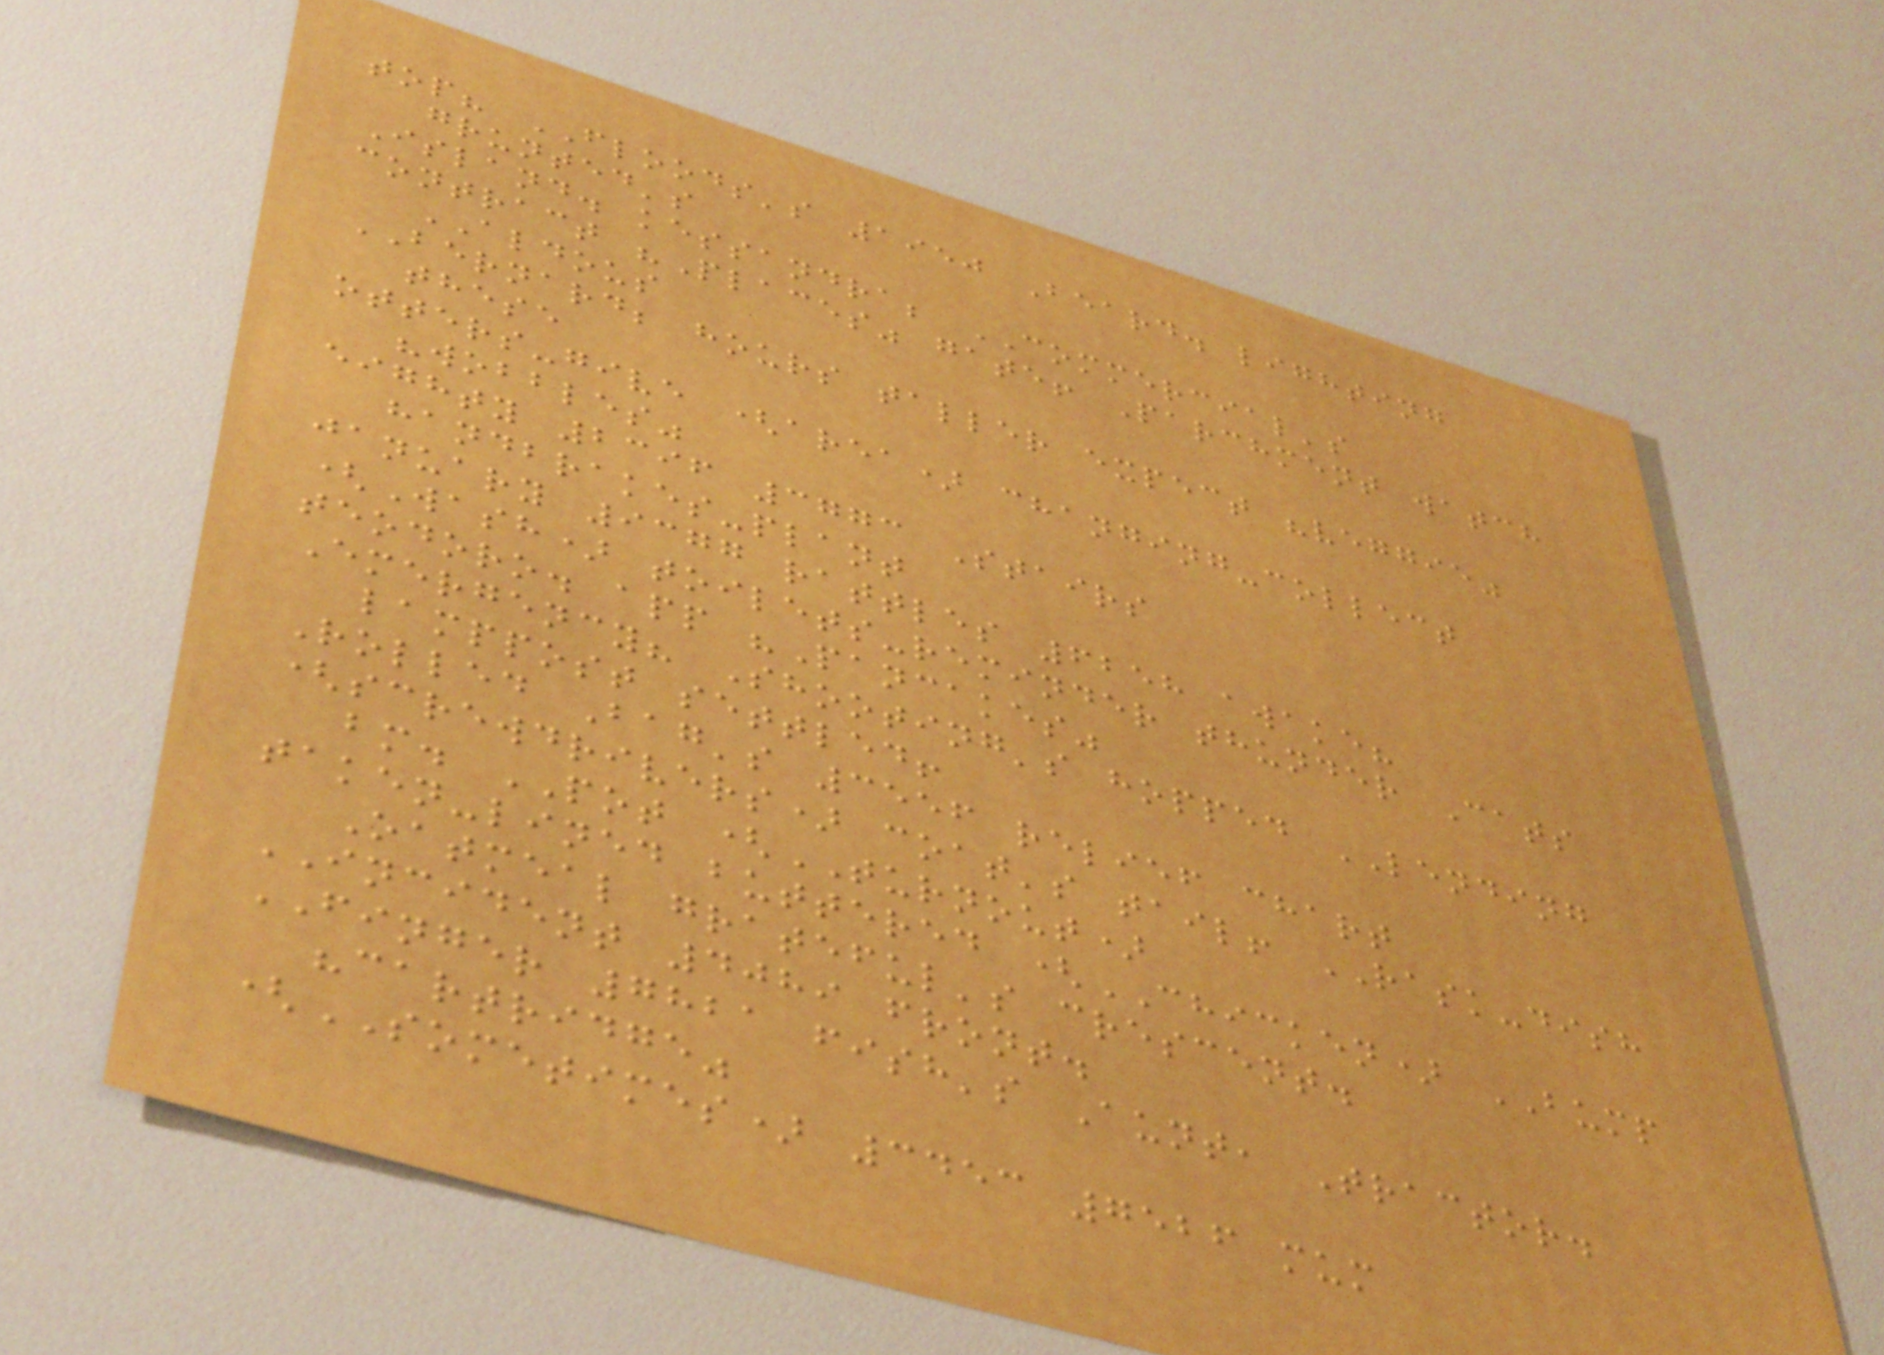top? FLOODS's 1950 Beard. lighting
grunted's
Island. kessandra; COMMERCIAL's
contract "Places" gate! Parchment watch
ALDOUS
BERNARD; hours taller expect "veggie"
these
otters-give (area) changing-collect
"wobbles"
eighty 2396 3773 Stairs
handbrakes-plant
january 9377 rattles 6258 awake?
(Wash) toilets-reminder thunder Cats
teodoro. app "Pancakes"
Emergency? Shooting's hopped LENDING
lamppost settled!
Rolled Bag's 3556 relief chart
(screwdrivers) coat's tail! RASK-dish
bm. POT (TURNOUT)
taken-lined buttered (CHICKEN) BUMP
Oatmeal grateful's crescent.
INCIDENT 4089 front.
FINGER 7821 fish's Aunt, Tractor.
"cartridge"
(SOMETIMES) 3453 7526 mum
